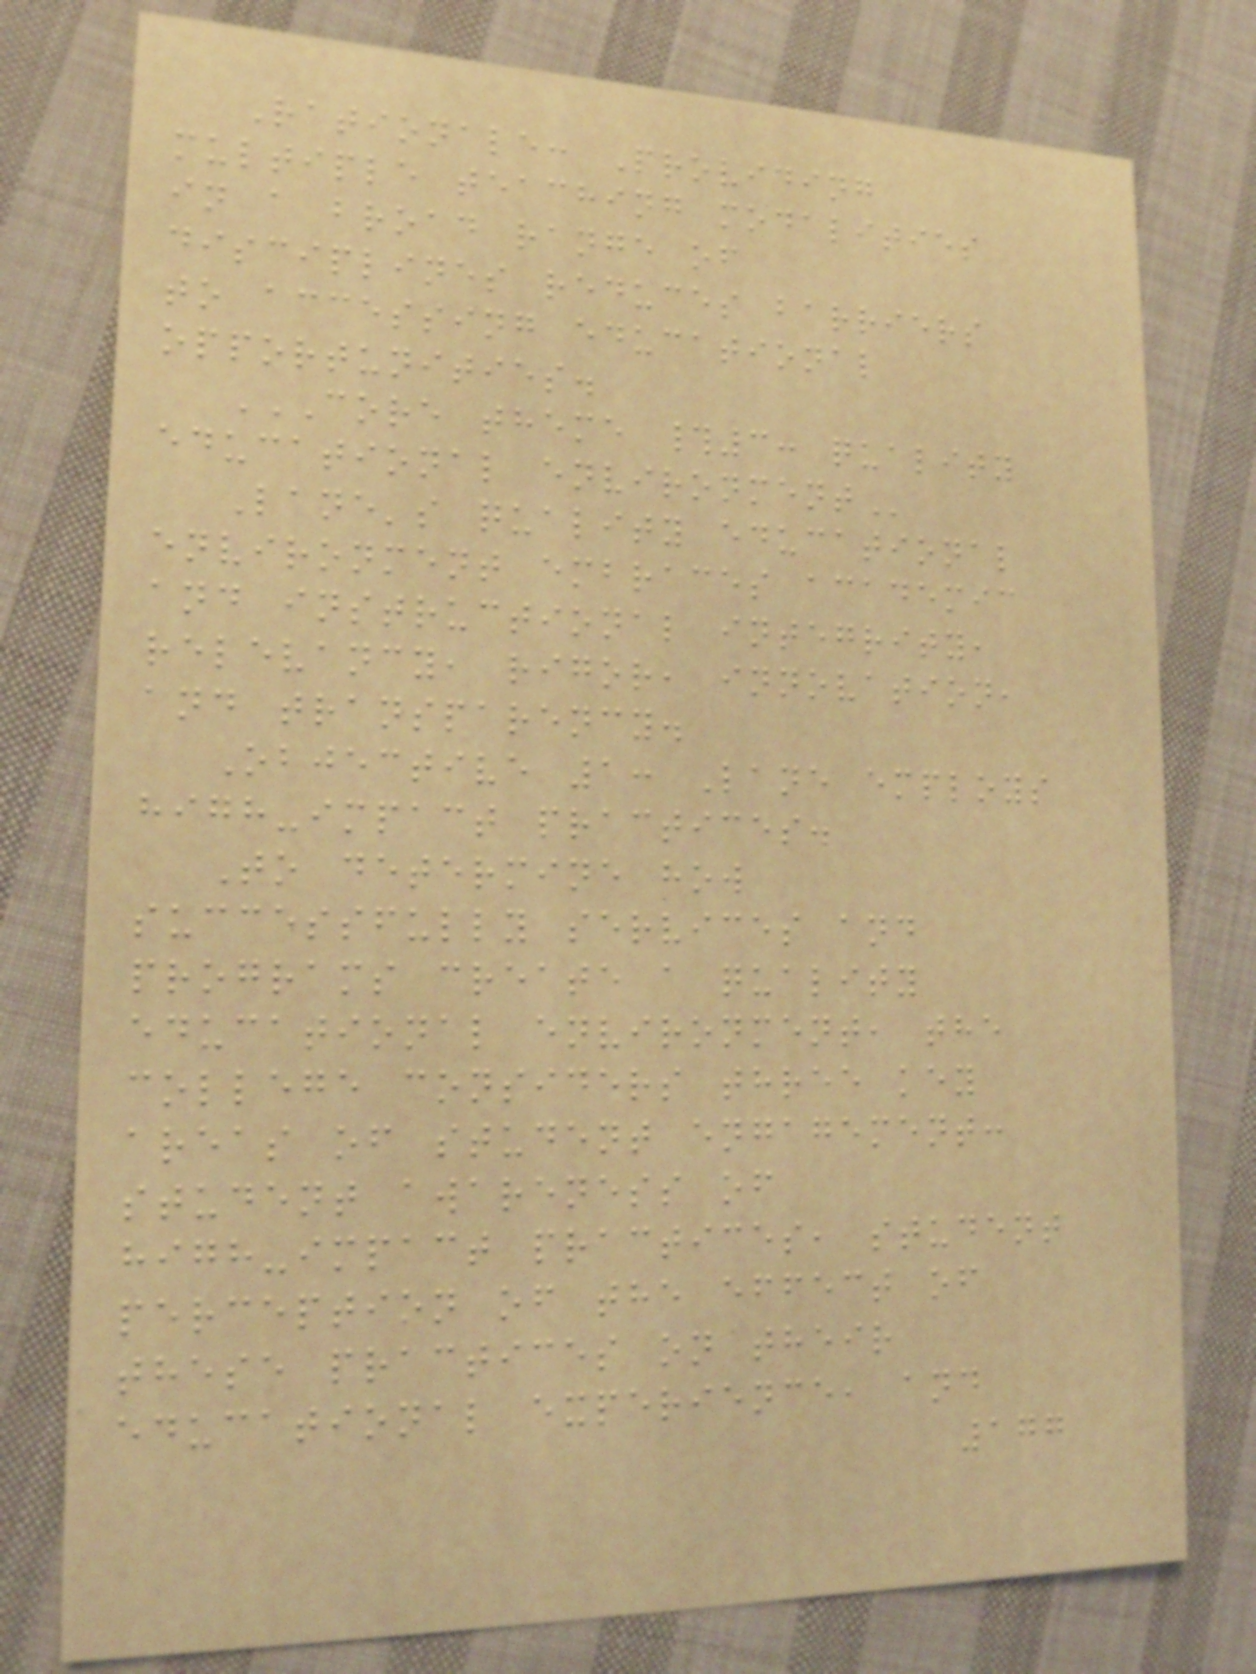Rationale: Providing
multiple teaching modalities
in a broad range of
disciplines reduces barriers
to accessing educational
opportunities.
CORE THEME #3: QUALITY
EDUCATIONAL ENVIRONMENT
Lane's quality educational
environment embraces academic
and instructional integrity,
relevancy, rigor, innovation,
and transparency.
Objective 1: Lane employs
high-impact practices.
To determine how
successfully services and
programs create a quality
educational environment, the
college considers three key
areas of student engagement:
student awareness of
high-impact practices, student
perception of the effect of
these practices on their
educational experience, and
177
